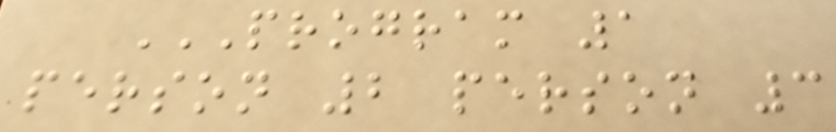PROGRAM 1
PERSON 2 PERSON 3
